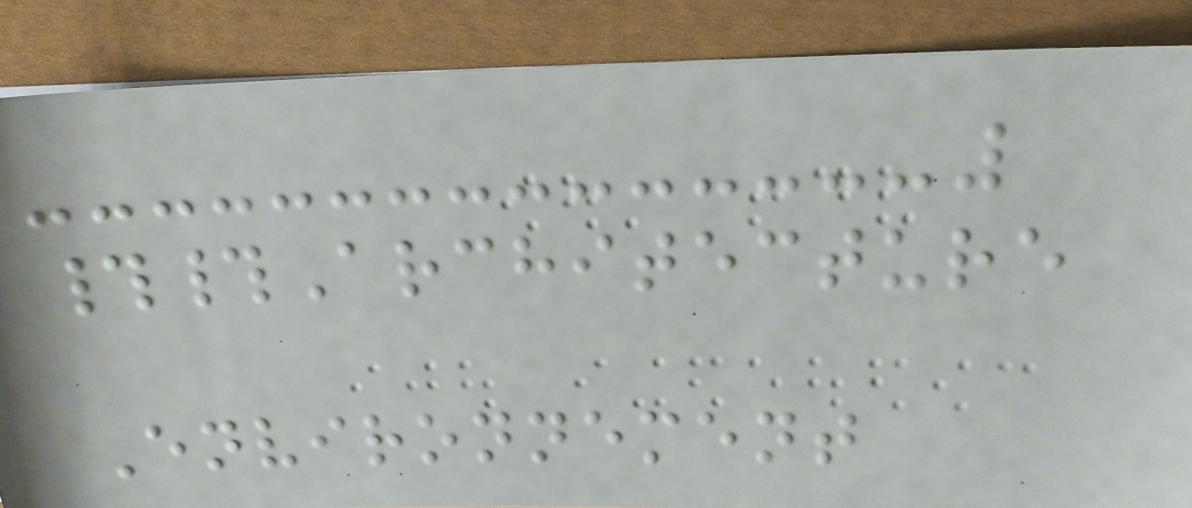##Architecture
Environnement
